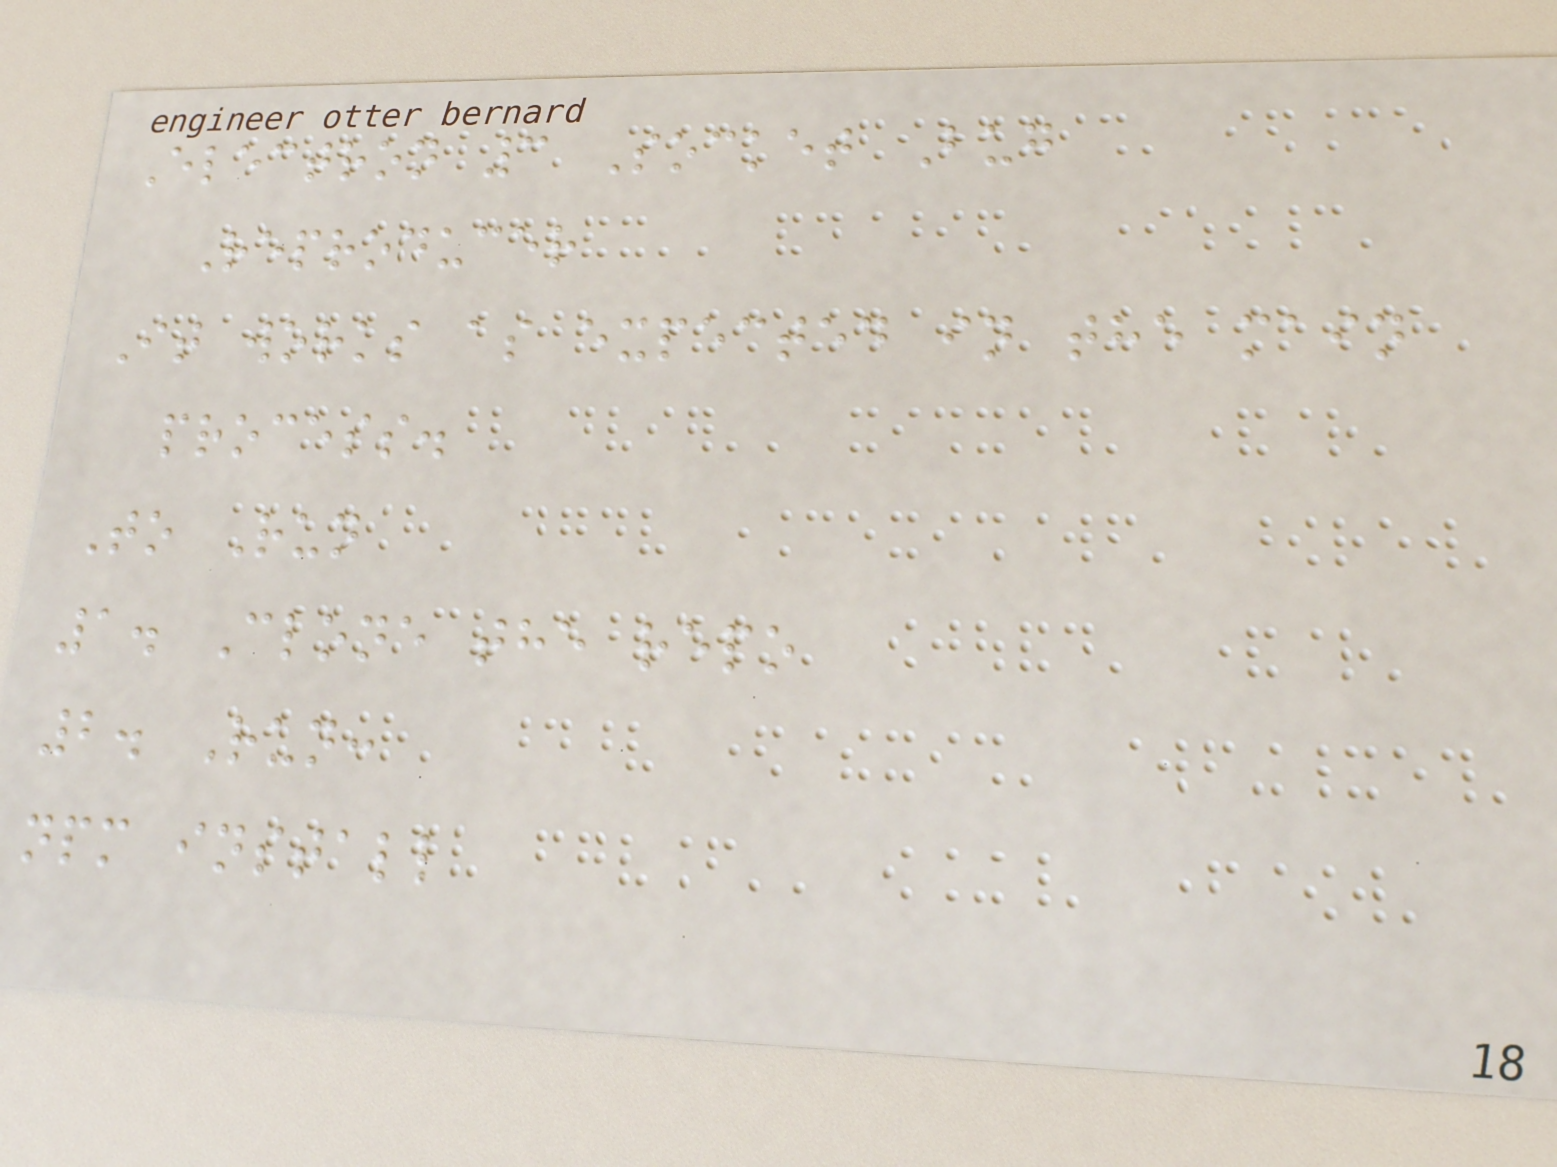Electron 3 Socket Bug
Reproducer
It works as expected in the main
process.
To Run
1. Clone the repo
2. Run:
npm install
